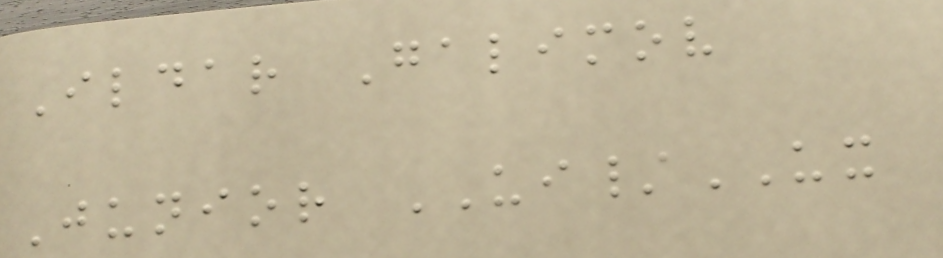Ildar Galimov
Junior UI/UX
